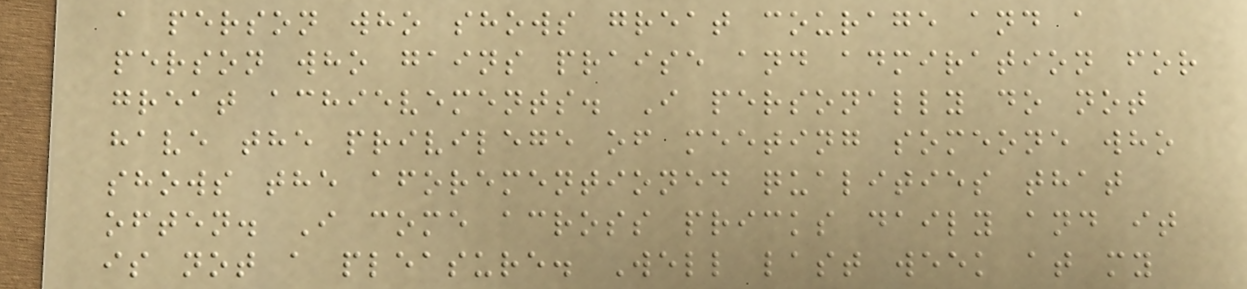a person who shows great courage and a
person who gains praise and admiration for
great achievements. I personally do not
have the privilege of meeting someone who
shows the aforementioned qualities that
often. I come across pricks daily and it
is not a pleasure. Well last week at my
